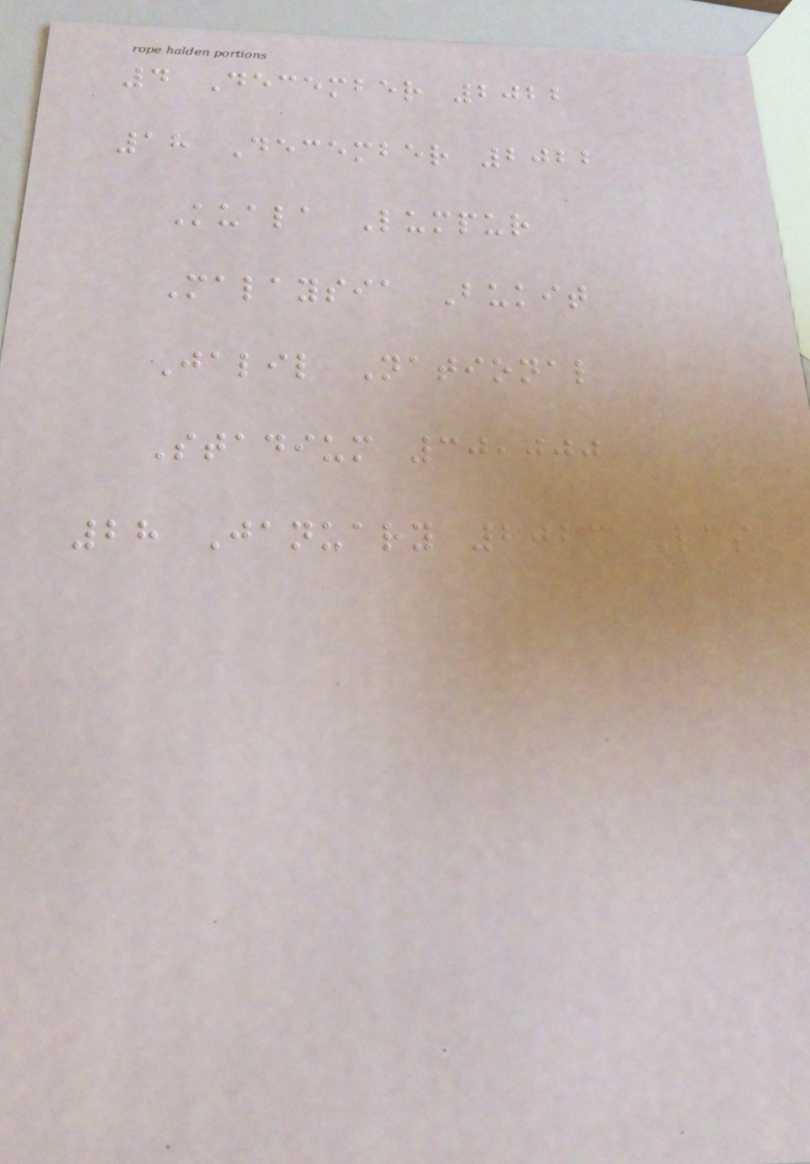4 December 2022
18 December 2022
Kuala Lumpur
Malaysia Bukit
Jalil National
Stadium 30,000
28 January 2023 Las
